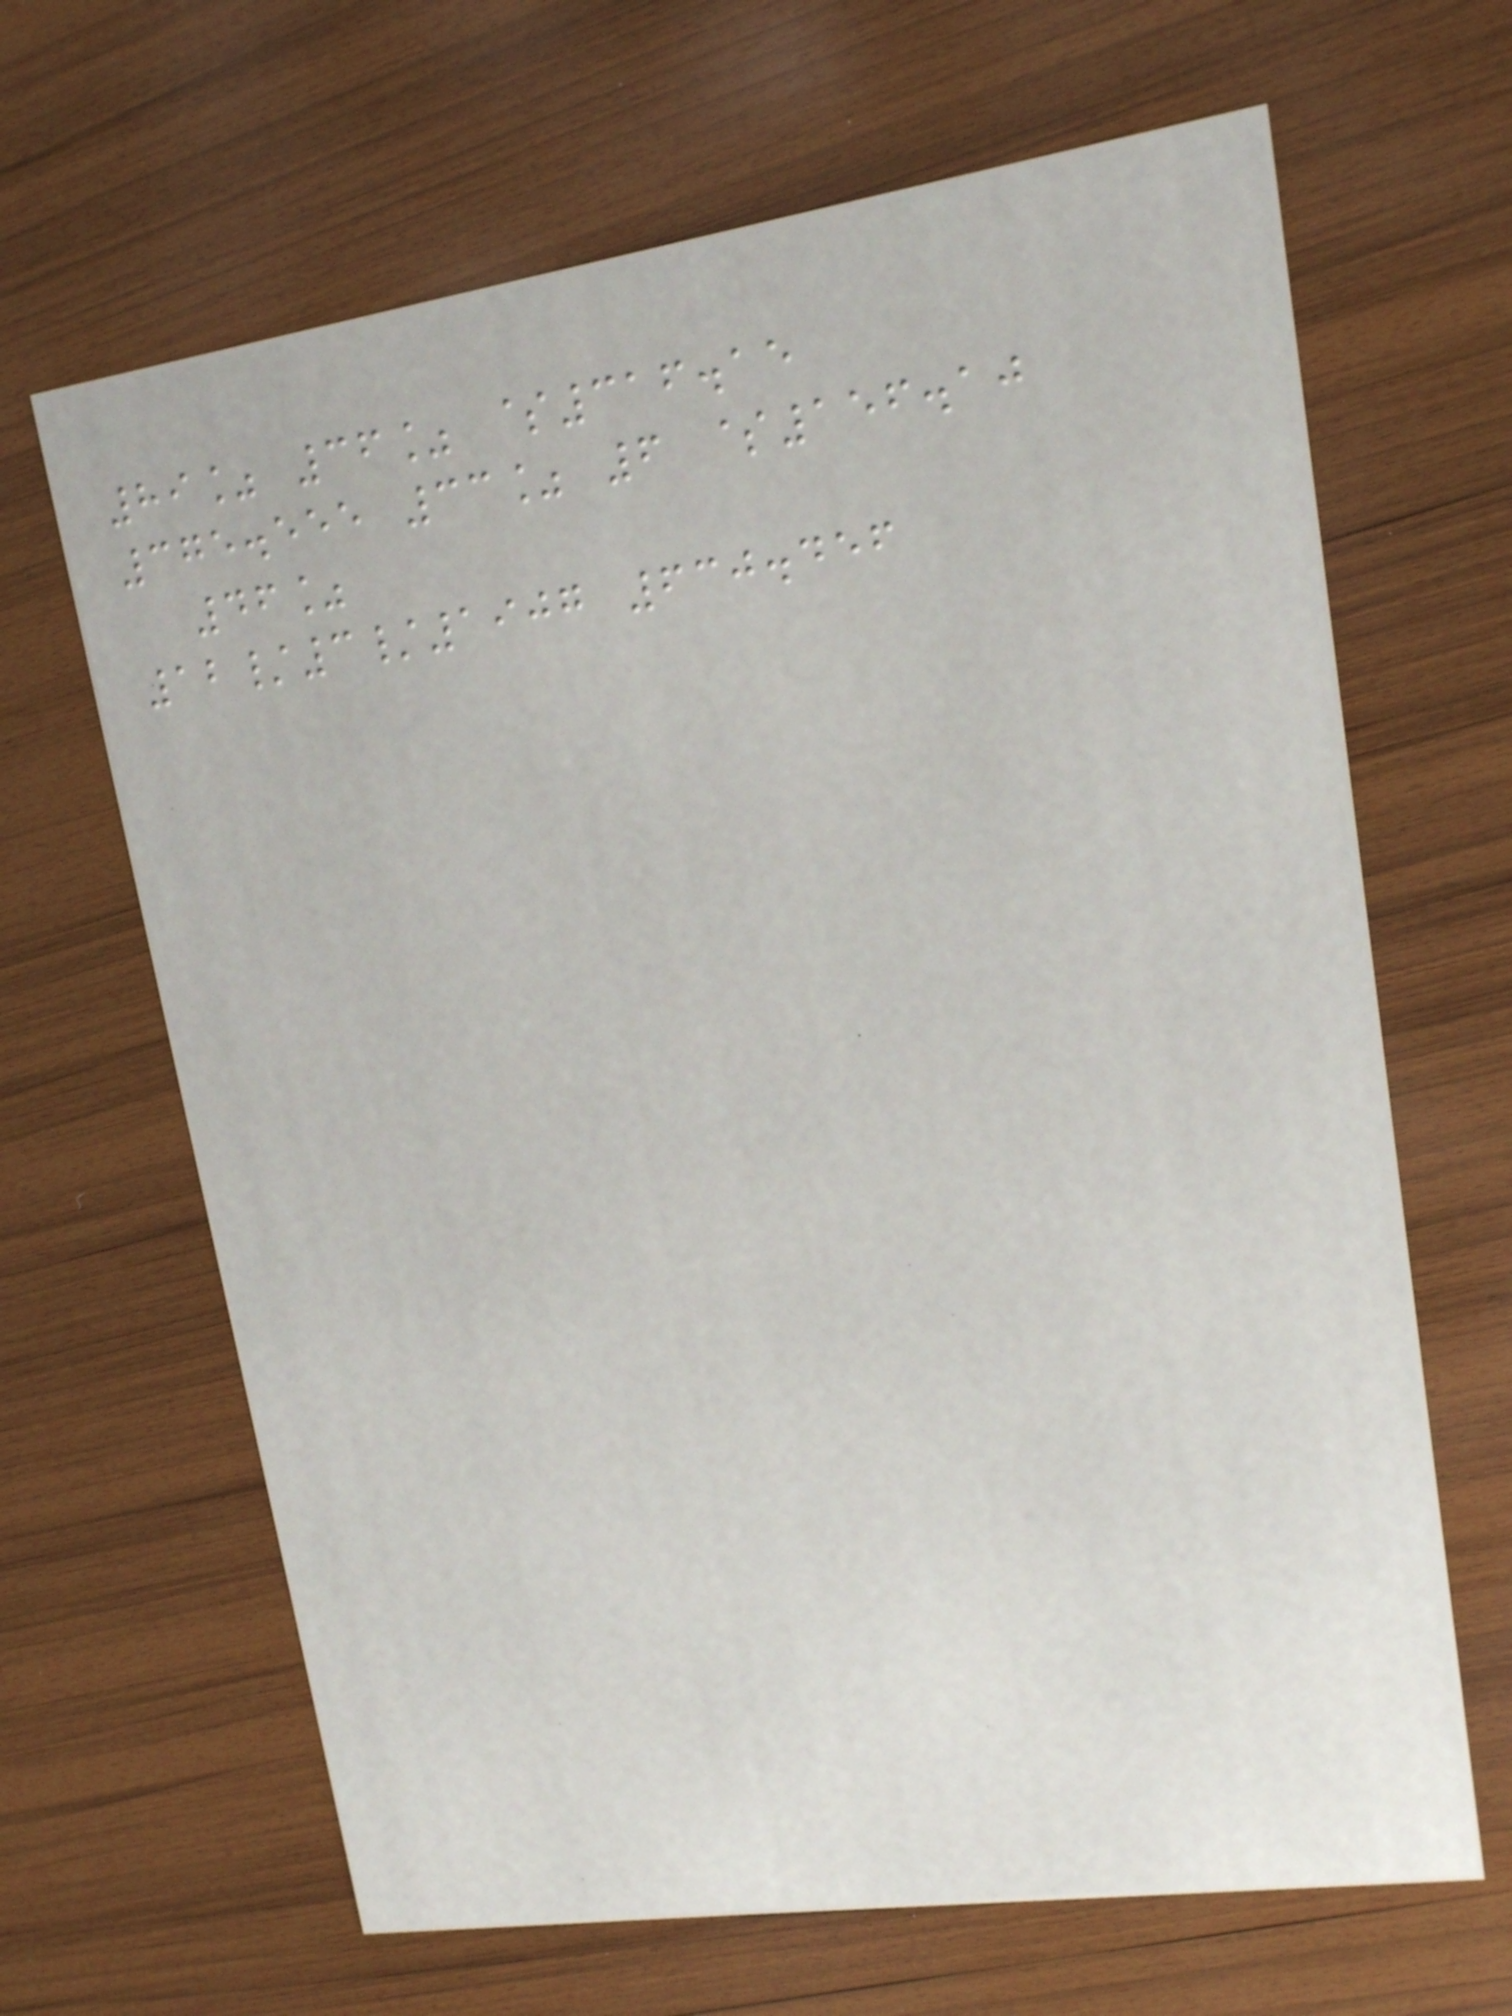89% 36% $316.15
375.555 33% 6 $156.10
46%
12/3/1907 630.456
